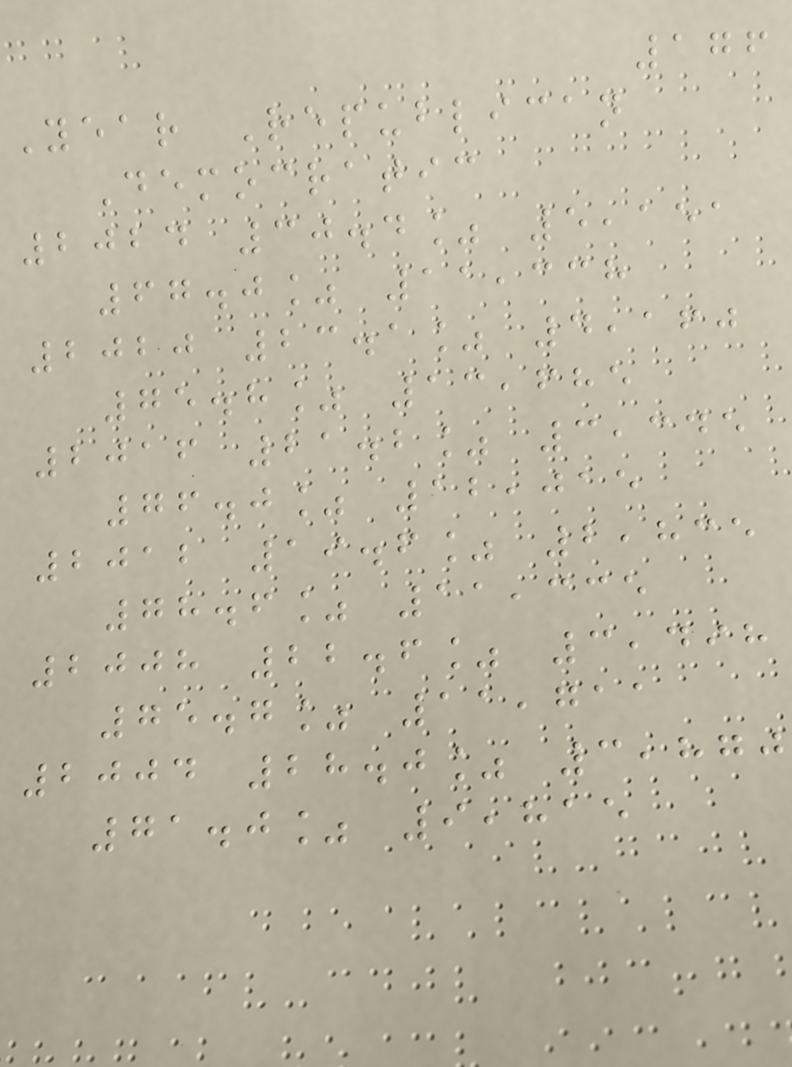176
Year Republican
Democratic
2024 30.4% 5,151
67.0% 11,338
2020 23.1% 4,160
75.8% 13,685
2016 21.2% 3,345
76.0% 12,015
2012 19.6% 2,835
78.6% 11,335
2008 22.6% 3,498
75.7% 11,711
2004 28.0% 3,870
71.0% 9,815
